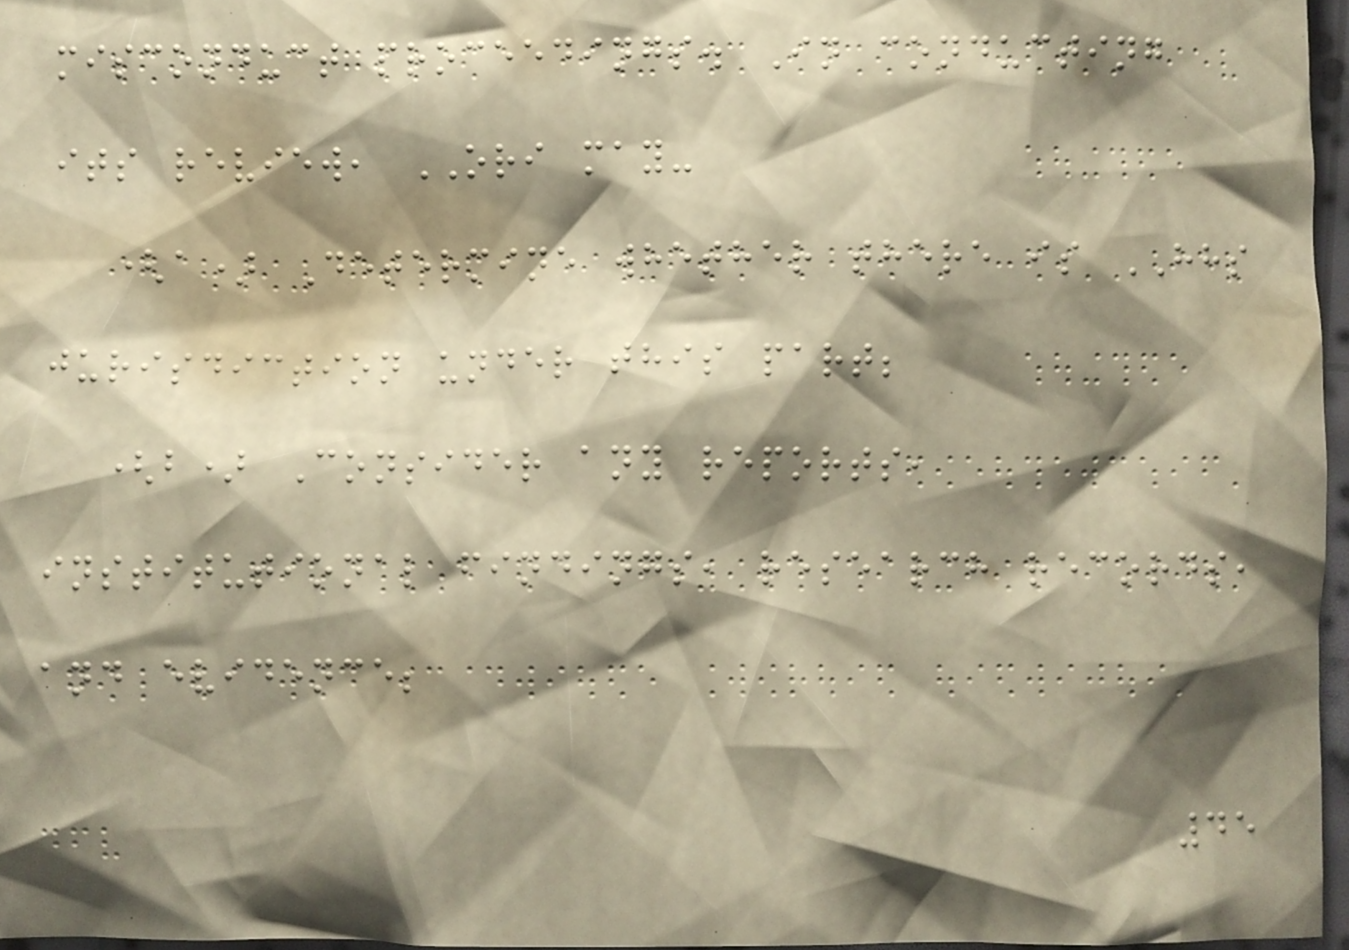misconduct proceedings. In conducting
its review, ORI may-
(a) Determine whether there is HHS
jurisdiction under this part;
(b) Consider any reports,
institutional findings, research records,
and evidence;
45
